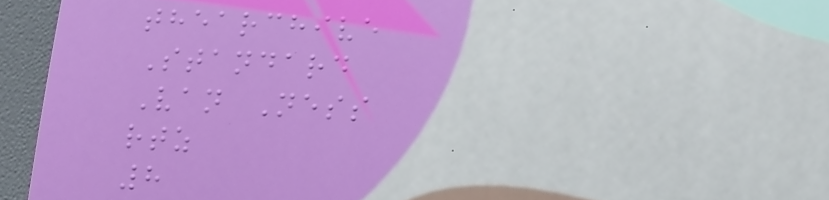thearchive
Standard
Van Ness
rtz
8
